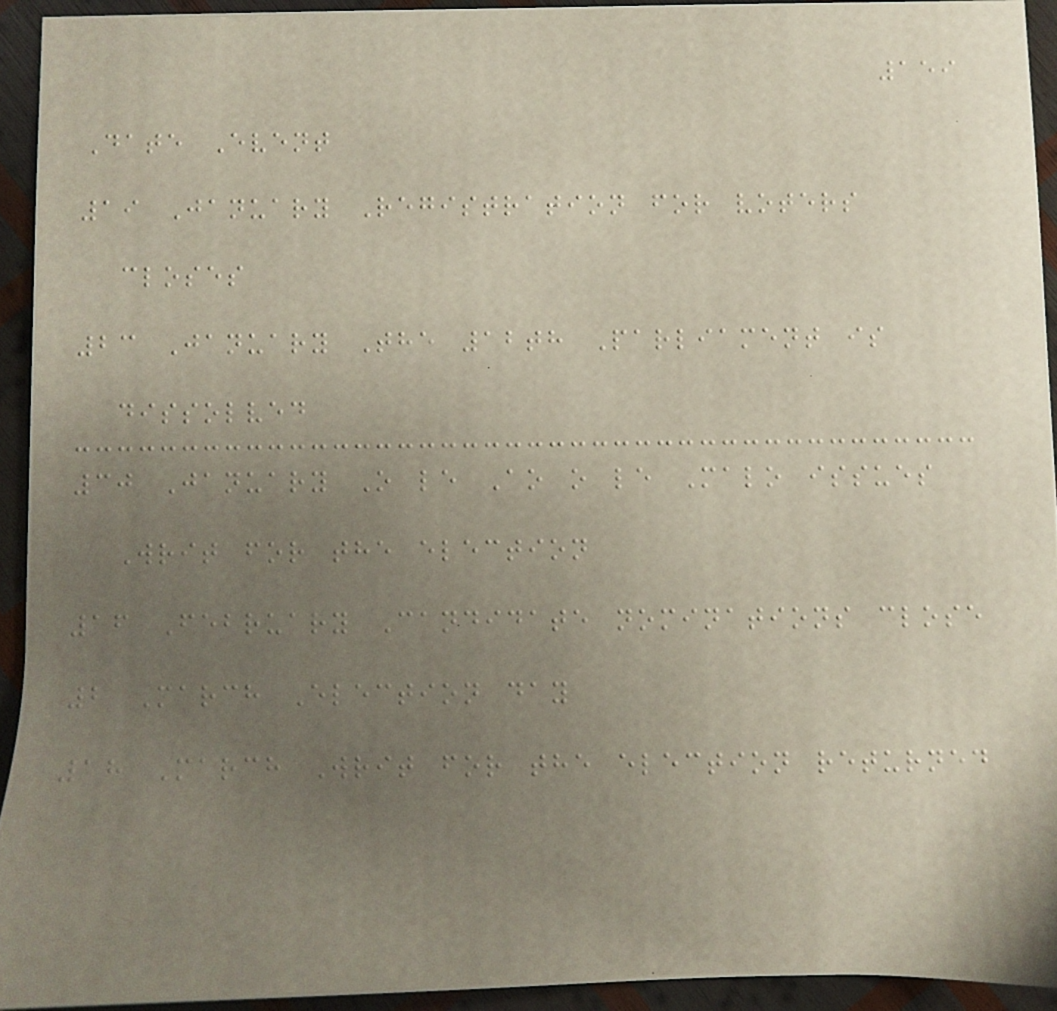159
Date Event
19 January Registration for voters
closes
23 January The 12th Parliament is
dissolved
30 January O le Ao o le Malo issues
Writ for the election
16 February Candidate nominations close
2 March Election day
18 March Writ for the election returned
